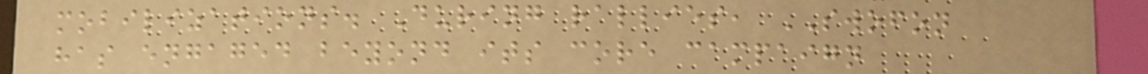mobilizations. During rallies, SWOFON
has engaged beyond its core campaign
